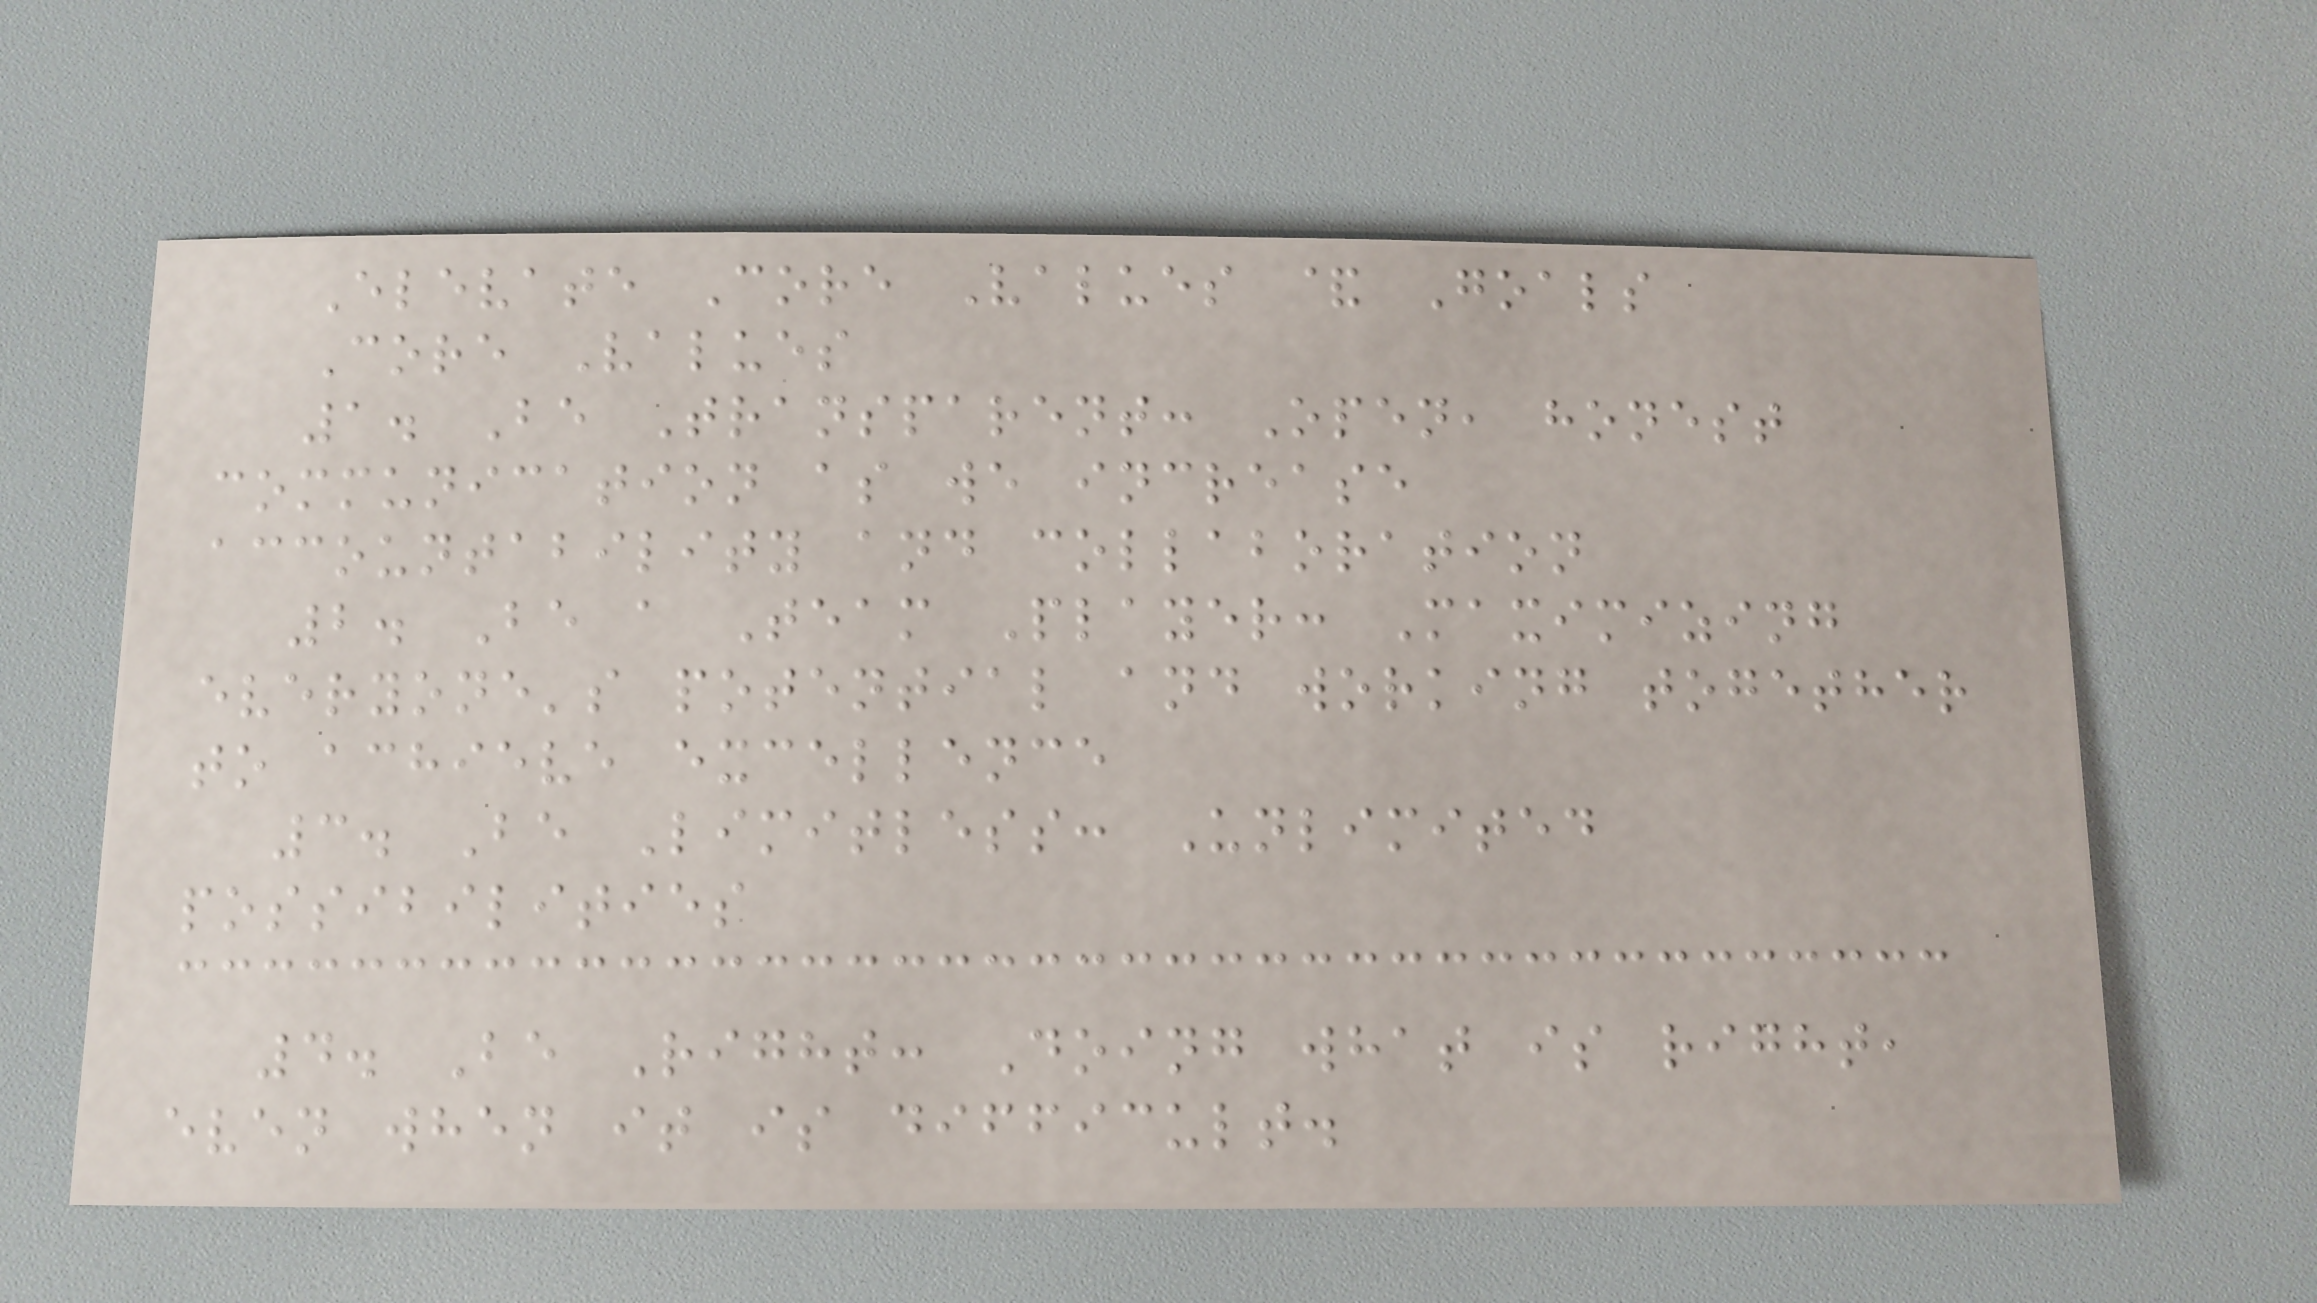Elevate Core Values & Goals
Core Values
1. Be Transparent: Open, honest
communication as we increase
accountability and collaboration
2. Be a Team Player: Maximizing
everyone's potential and working together
to achieve excellence
3. Be Limitless: Unlimited
possibilities
4. Be Right: Doing what is right,
even when it is difficult.
